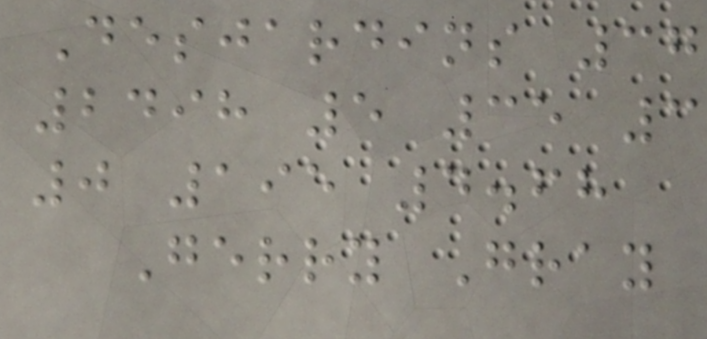Desjardins 37
2498 5 35 3
0 195 4.68
Gerry Gray
